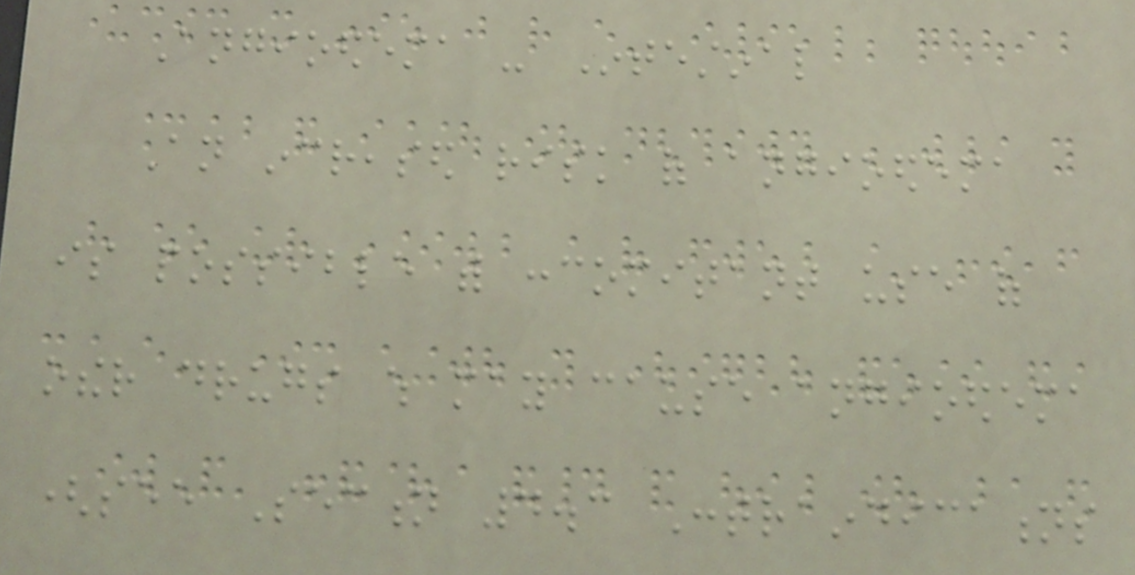Angioedema - Intestinal
An increased risk of angioedema
is possible with concomitant use of
other drugs which may cause angioedema
(see Section 4.3 Contraindications
